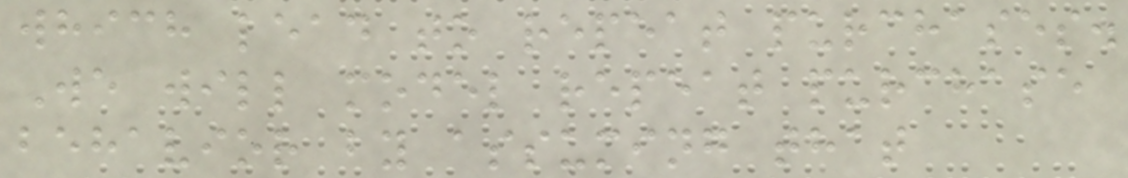which lead to repeat purchases.
We will model repeat purchase
behavior by assuming that
